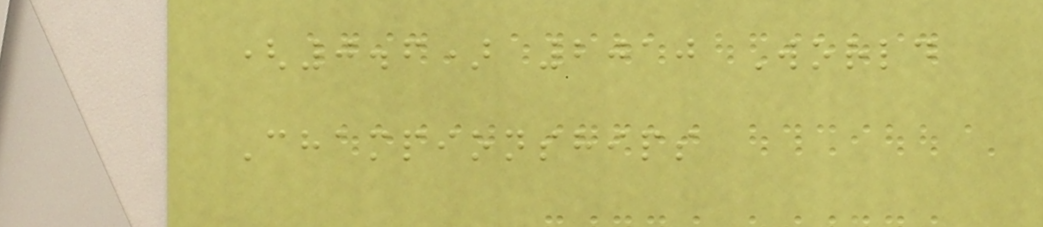(0.6) 2010 World
Championships
